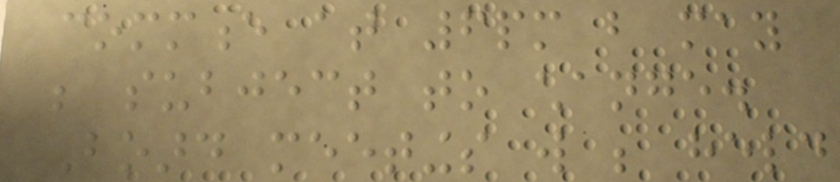commence at 6pm but may
be subject to change.
Board meetings will be held
